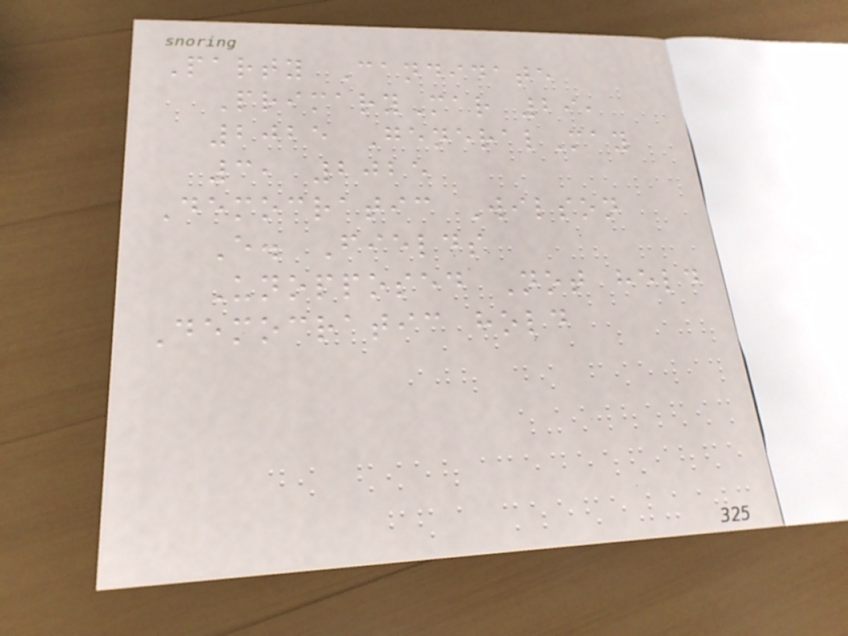Party Candidate
PrimaryMar 29,
2025 GeneralMay
3, 2025
Democratic Wilson
E. Fields
Unopposed Not held
Democratic hold
